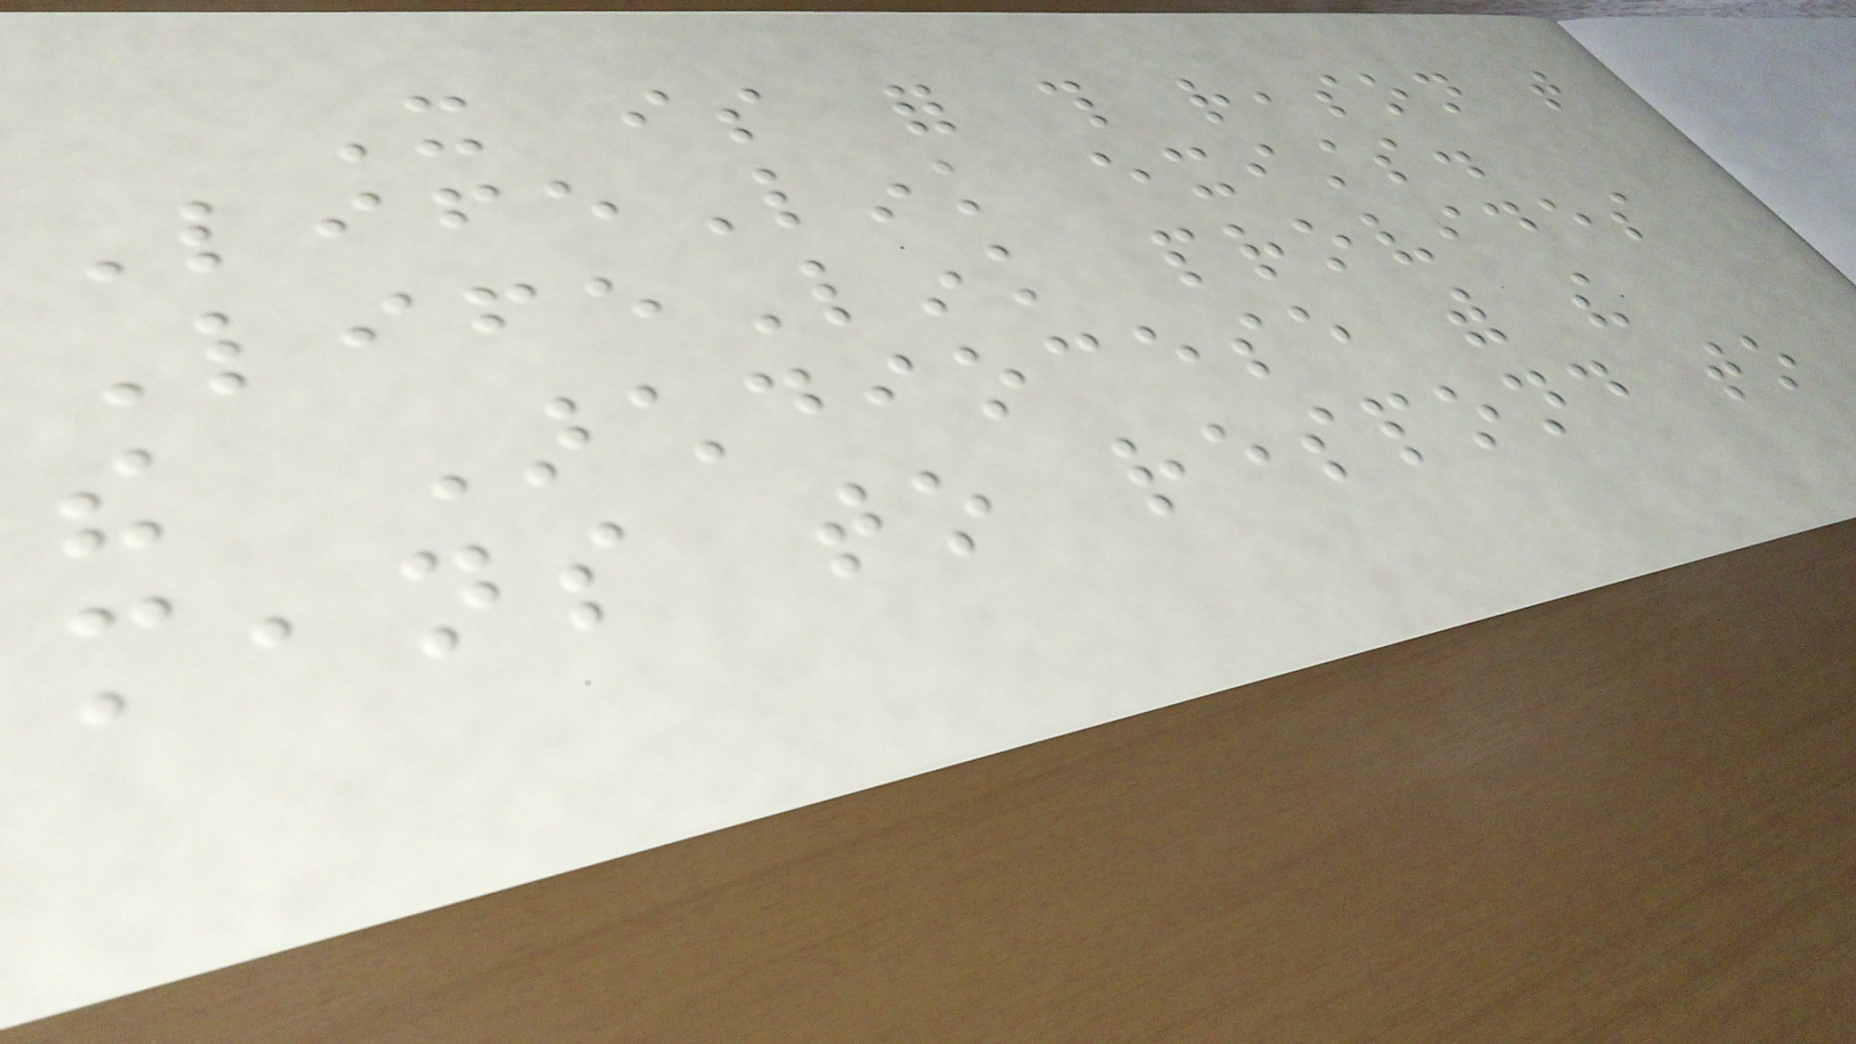It is for this reason that
LifeLink exists.
LifeLink provides
the Archdiocese with the
means to respond to
